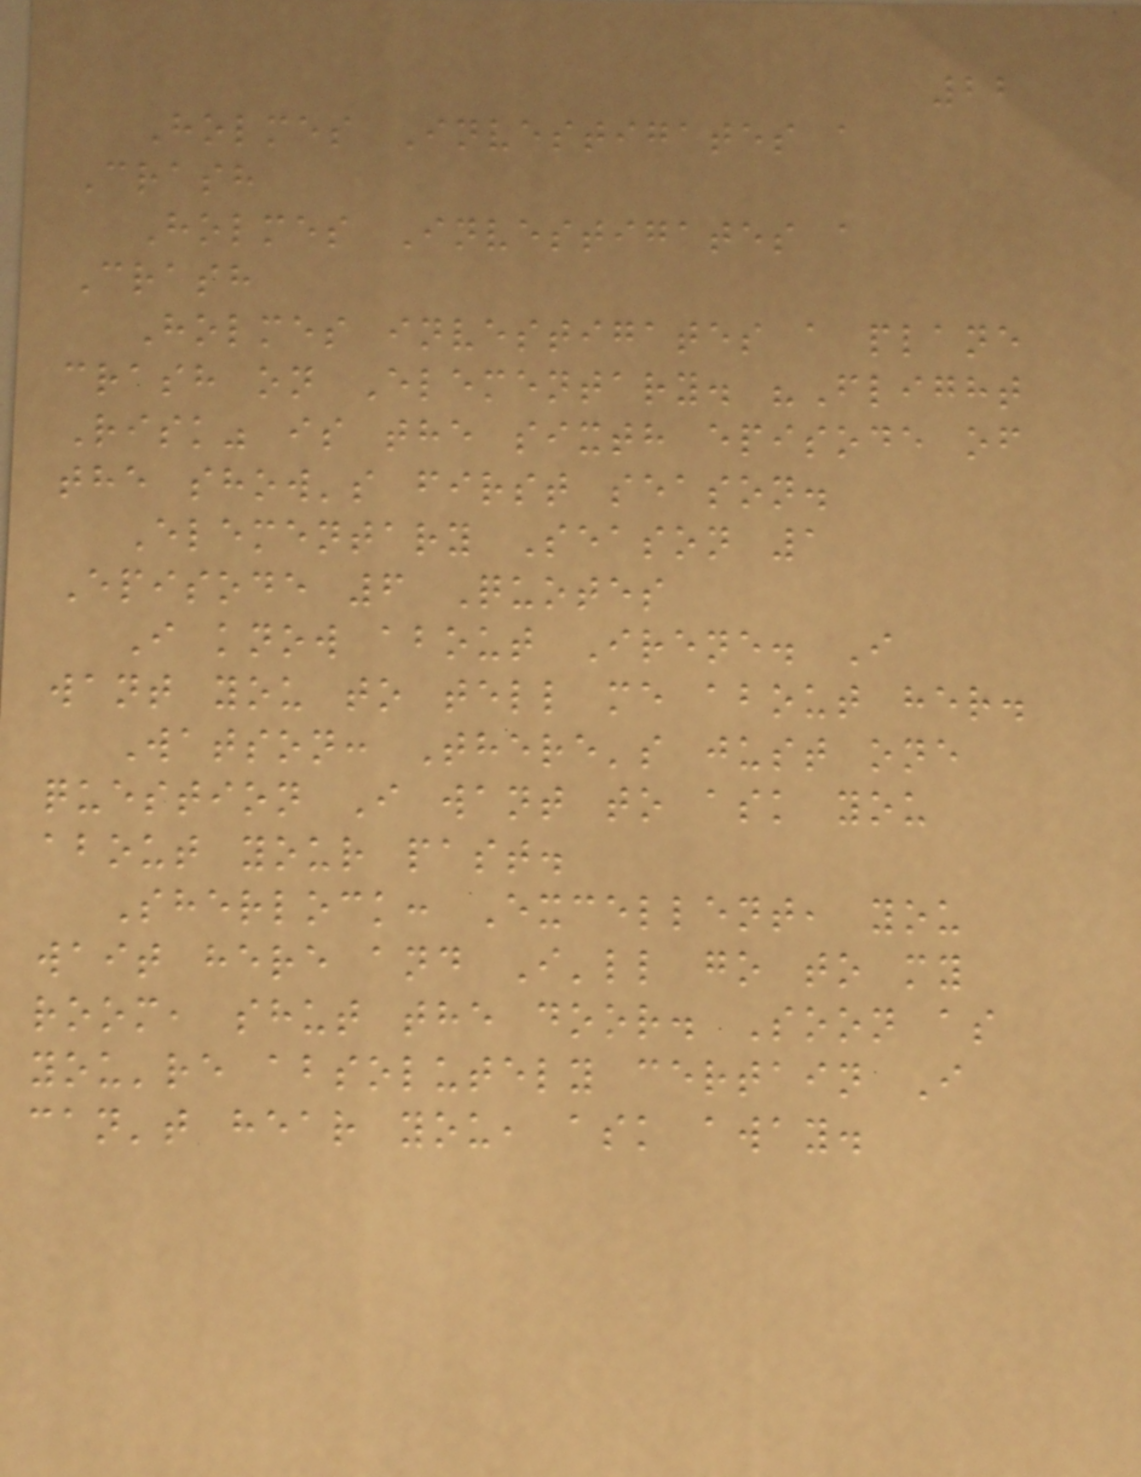22
Holmes Investigates a
Crash
Holmes Investigates a
Crash
Holmes investigates a plane
crash on Elementary. "Flight
Risk" is the sixth episode of
the show's first season.
Elementary Season 1
Episode 6 Quotes
I know about Irene. I
want you to tell me about her.
Watson: There's just one
question I want to ask you
about your past.
Sherlock: Excellent, you
wait here and I'll go to my
room, shut the door. Soon as
you're absolutely certain I
can't hear you, ask away.
